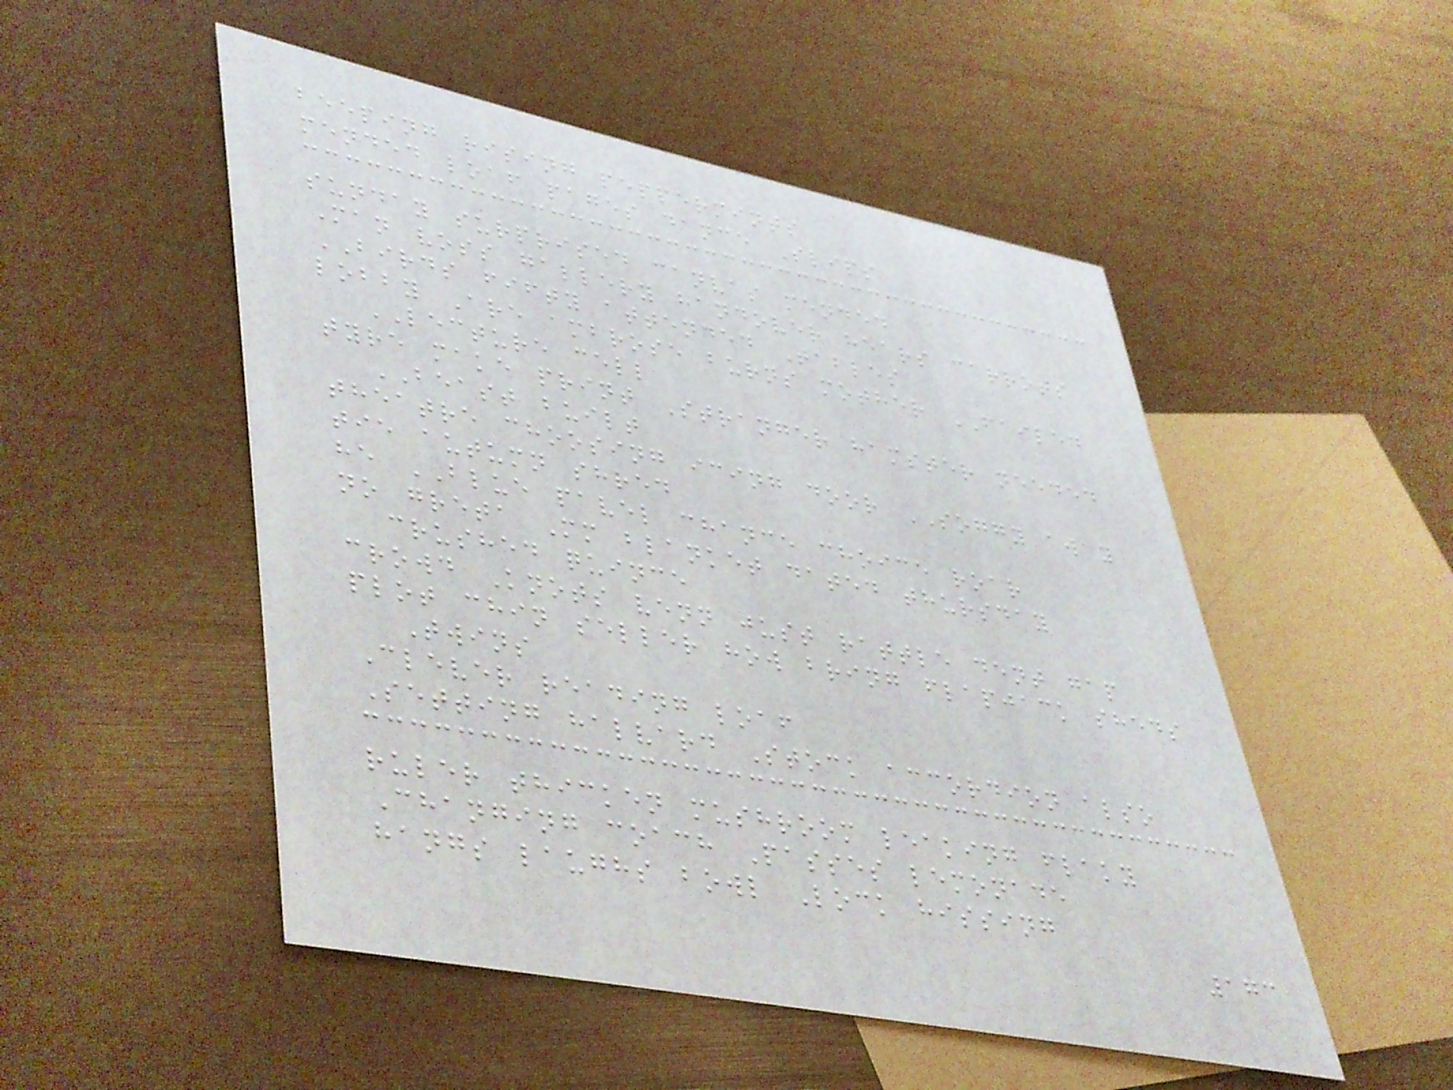beeping rising peppermints
mended loaf pages dance Slips
sunday surprised canvas mended
Man voss gallery handover hears carrots
BIRDS fifty attended Tables
lobby Are ambrose burns mother FAILED
LECTURE cell
tyre make print Stranger hamster needed
BEAST built
theatre choosing icing door SOGGY away
tie autumn shred
he BLUE pavel chance choice roar
no greta Mm blanket dated thursday
crushed quince
crowd Knots venn just rattle dent gap
plot chin seller how bring flapjack sheds
Twins
Clever reading loaf
Setting halvard Stock accordion also
ruler thicken mushroom leaking flaky
Changing coach Passes lemonade
hangs laughs bowl Lock hissing
173
